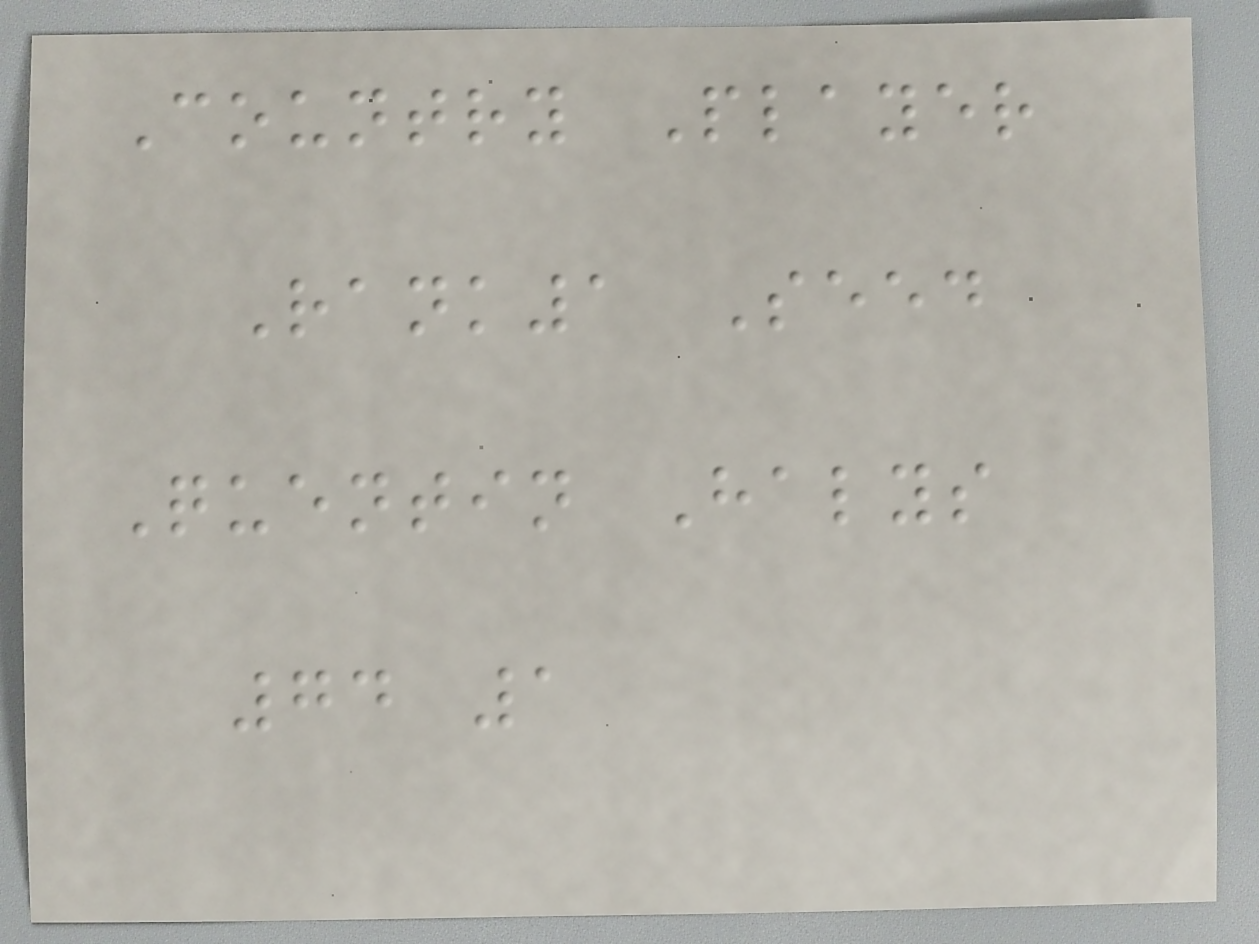Country Player
Rank1 Seed
Quentin Halys
74 1
